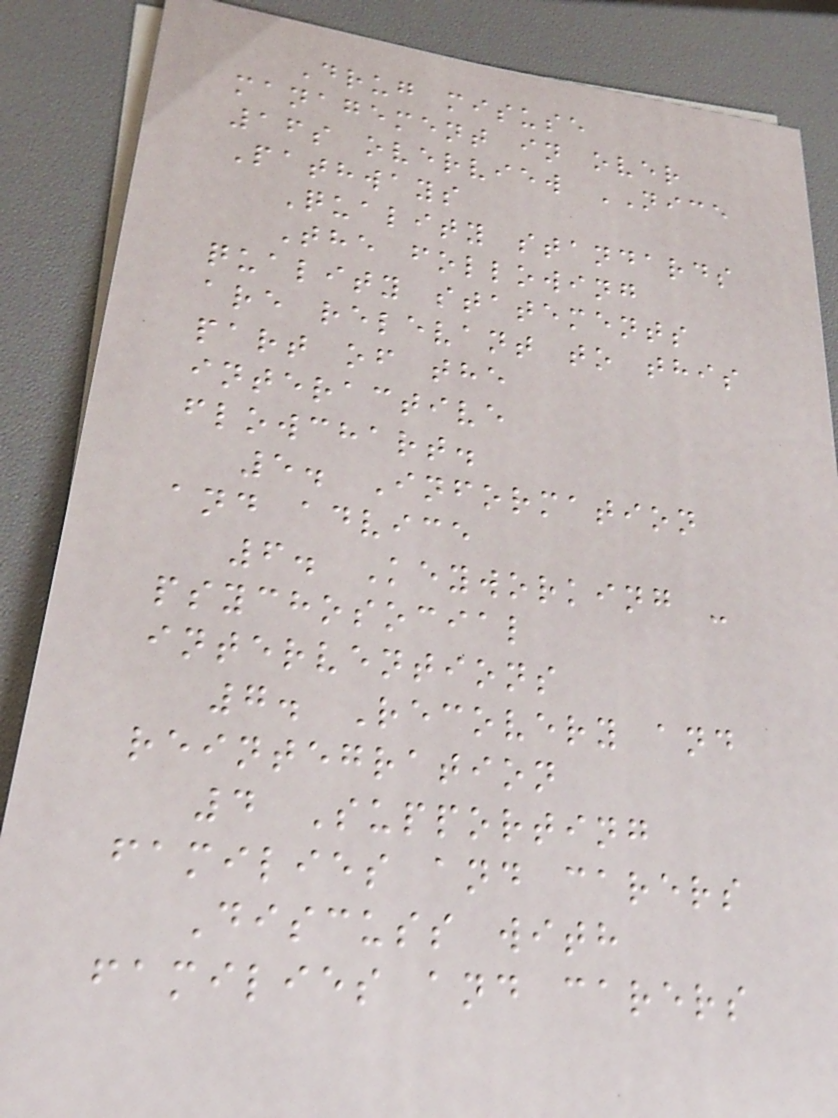Drug misuse
management in over
16s overview NICE
Pathways
Quality standards
The following
quality statements
are relevant to this
part of the
interactive
flowchart.
5. Information
and advice
6. Keyworking -
psychosocial
interventions
7. Recovery and
reintegration
4 Supporting
families and carers
Discuss with
families and carers
